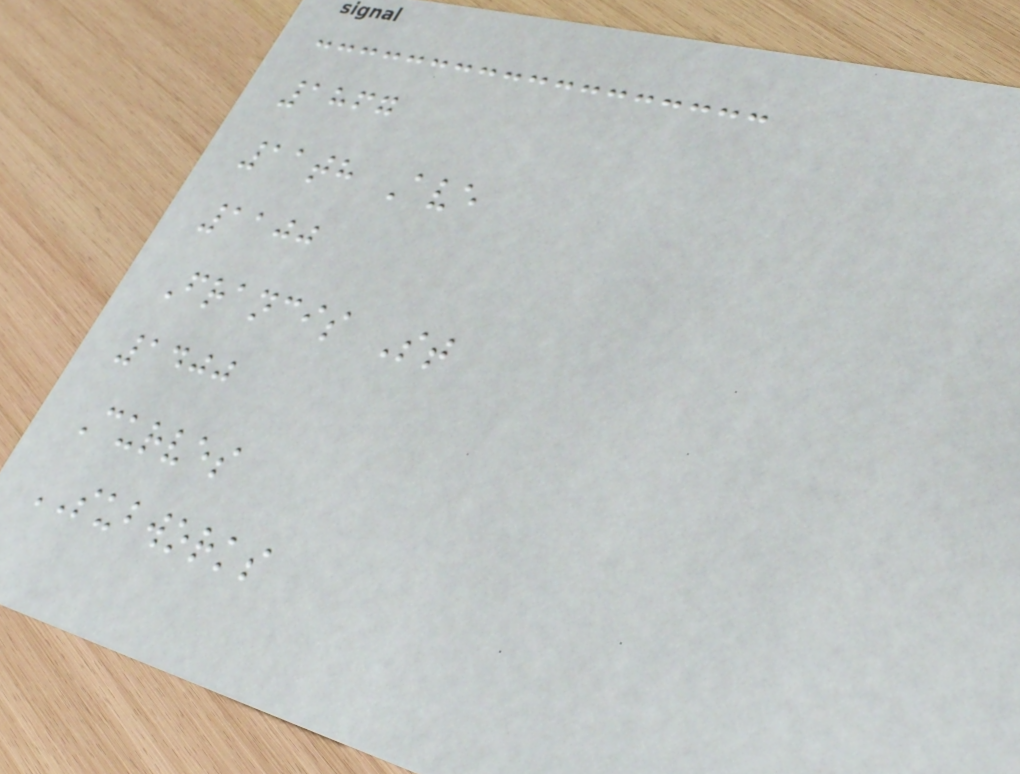1867
11th Ave
1100
Francis St
1400
Curves
SUBWORKS
